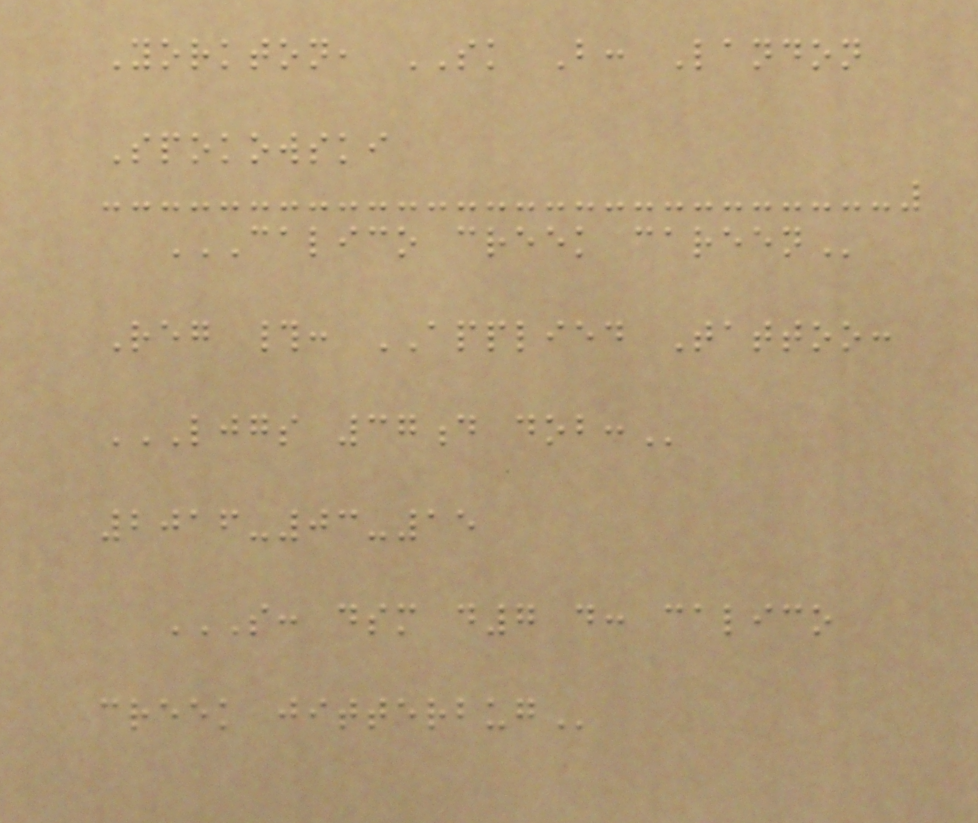Yorkton, SK B: Landon
Spokowski
CALICO CREEK CAREEN
Reg #: APPLIED Tattoo:
LJGS 37D DOB:
2016-03-15
S: DSM D7 D: CALICO
CREEK JITTERBUG
